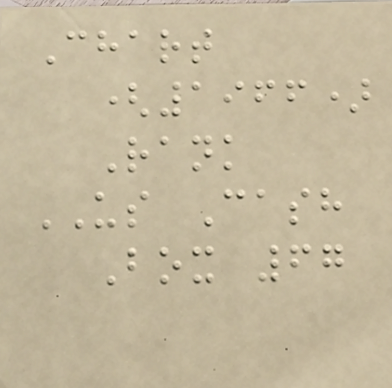Chart
(1966)
Rank
US Cash
Box 67
